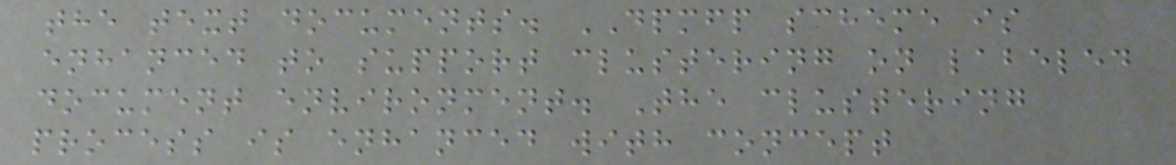the text documents. DPMFP scheme is
enhanced to support clustering on labeled
document environment. The clustering
process is enhanced with concept
